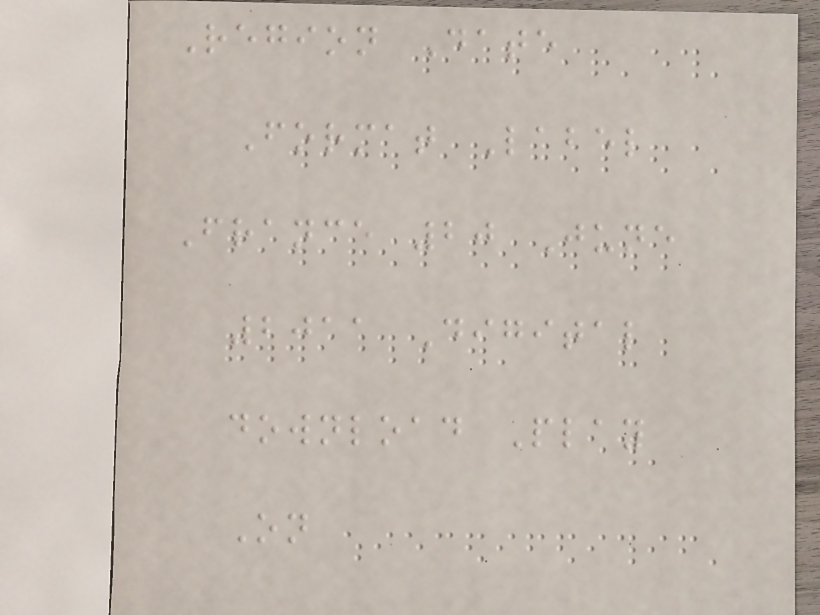Region Date
Format Label
France 20 June
2011 Digital
download Play
On
